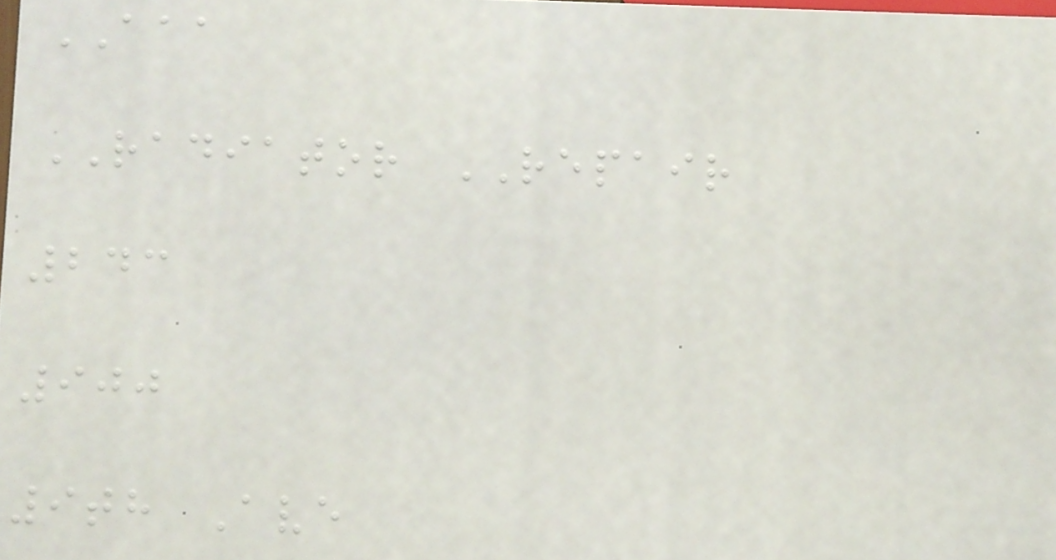AAA
RADIATOR REPAIR
243
900
9th Ave
